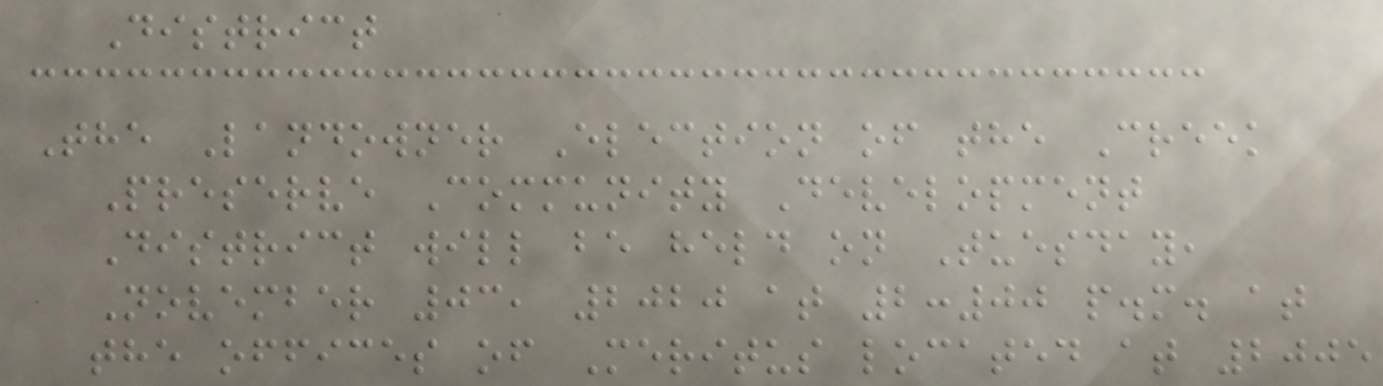District
The Landowner Election of the Creek
Preserve Community Development
District will be held on Tuesday,
November 03, 2020 at 2:00 p.m. at
the offices of Meritus located at 2005
